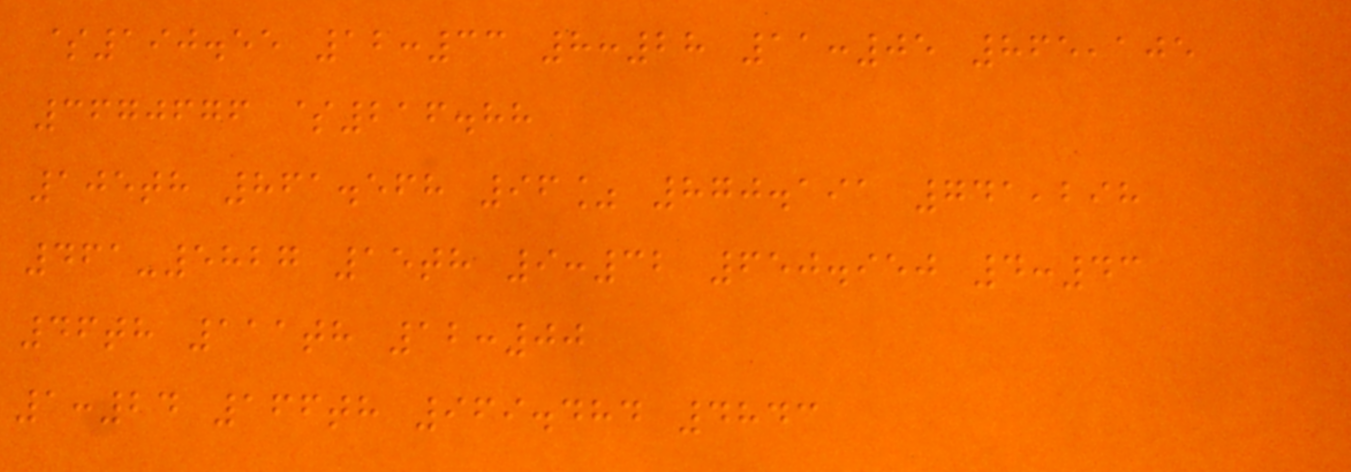$190.55 12:33 8:28 11:05 865,105
3670676 $216.88
105th 861.568 96% 870.191 741,298
461-5827 15th 9:32 650.950 4:43
46th 111th 12:00
1:24 166th 969.484 4843
